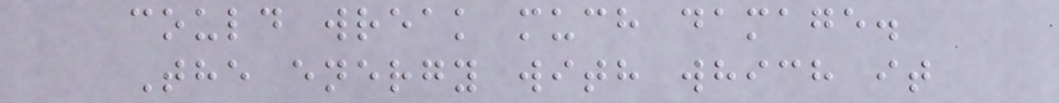could wreak much damage.
The energy with which it
